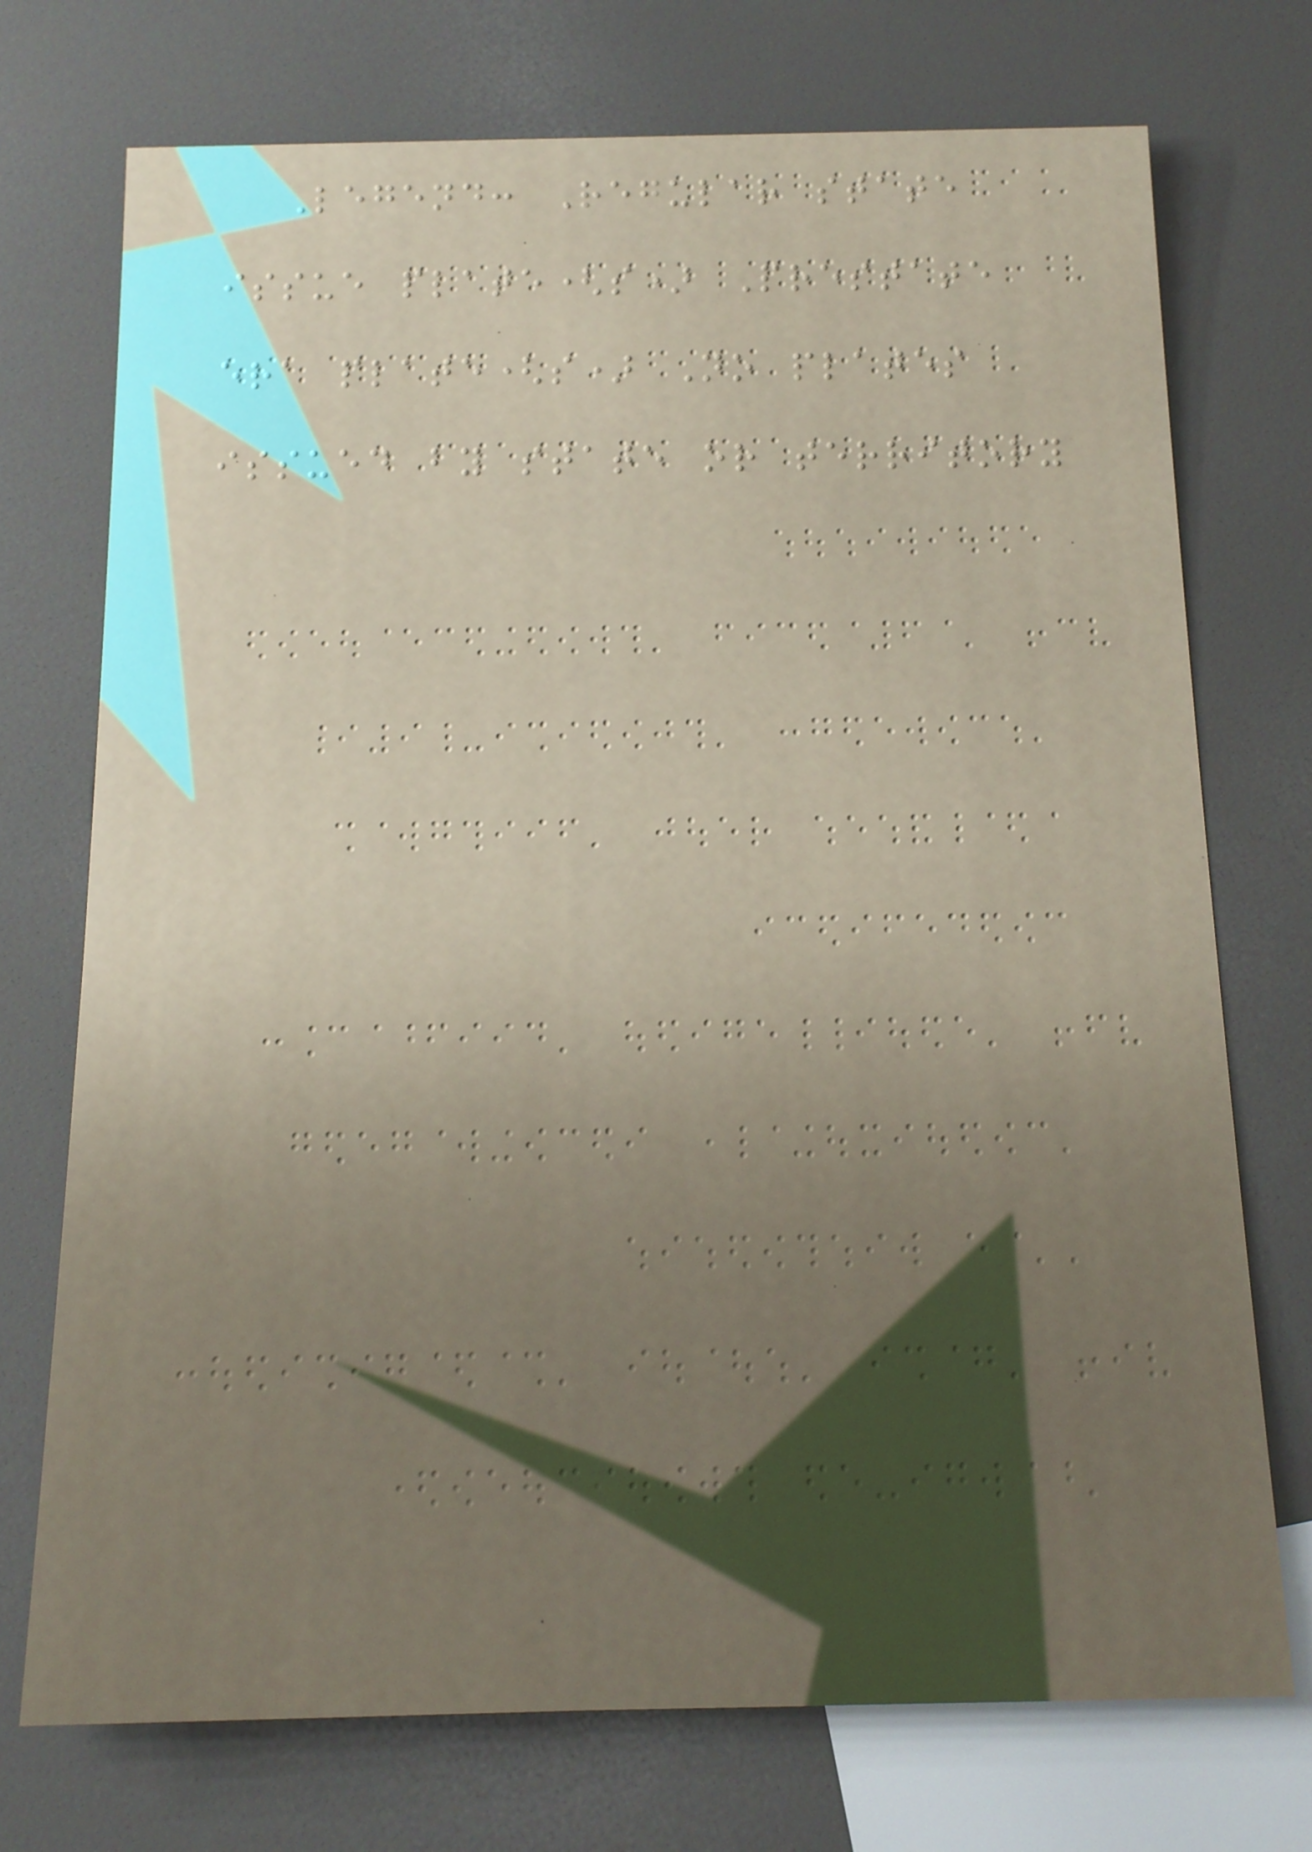Legend: Regular state
issue plate(s) Prestate
era plate(s) No plates
issued by state or territory
